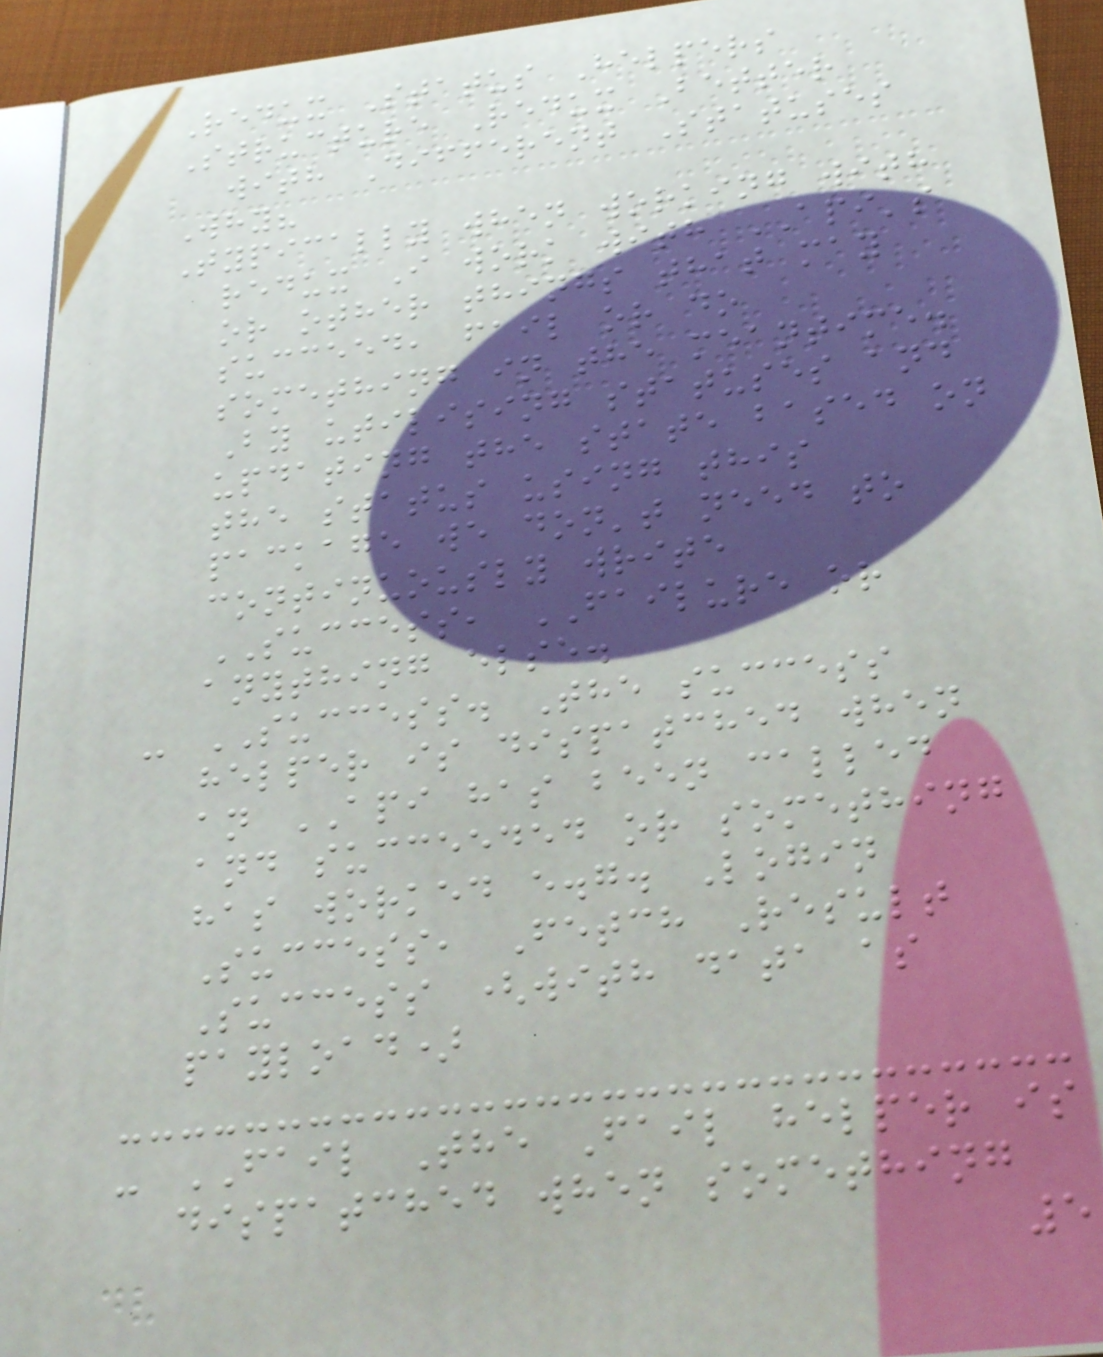Redux Status Helpers
Structure Redux Better
with Different Statuses
Why?
Typically when working with
redux I work with API's
or other things that may
succeed, fail or do
something in the meantime.
By utilising statuses and
updating the state based on
the status using this
package we don't need to
continuously write
SUCCESS, FAILURE or
anything else.
- SUCCESS. The success
helper is dispatched when
an API has been called
and succeeded or something
has worked e.g. Login
Success, Fetch Result
Success (with data as
payload)
- FAIL The Fail helper is
dispatched when something
5
